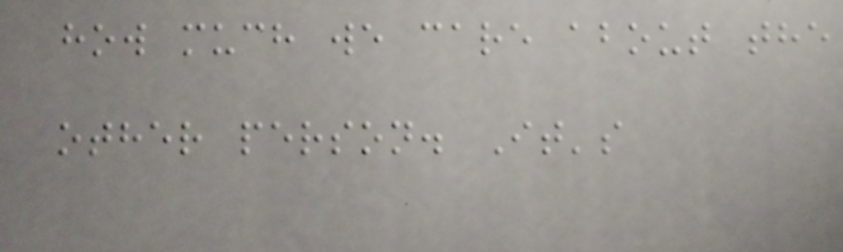how much we care about the
other person. It's
